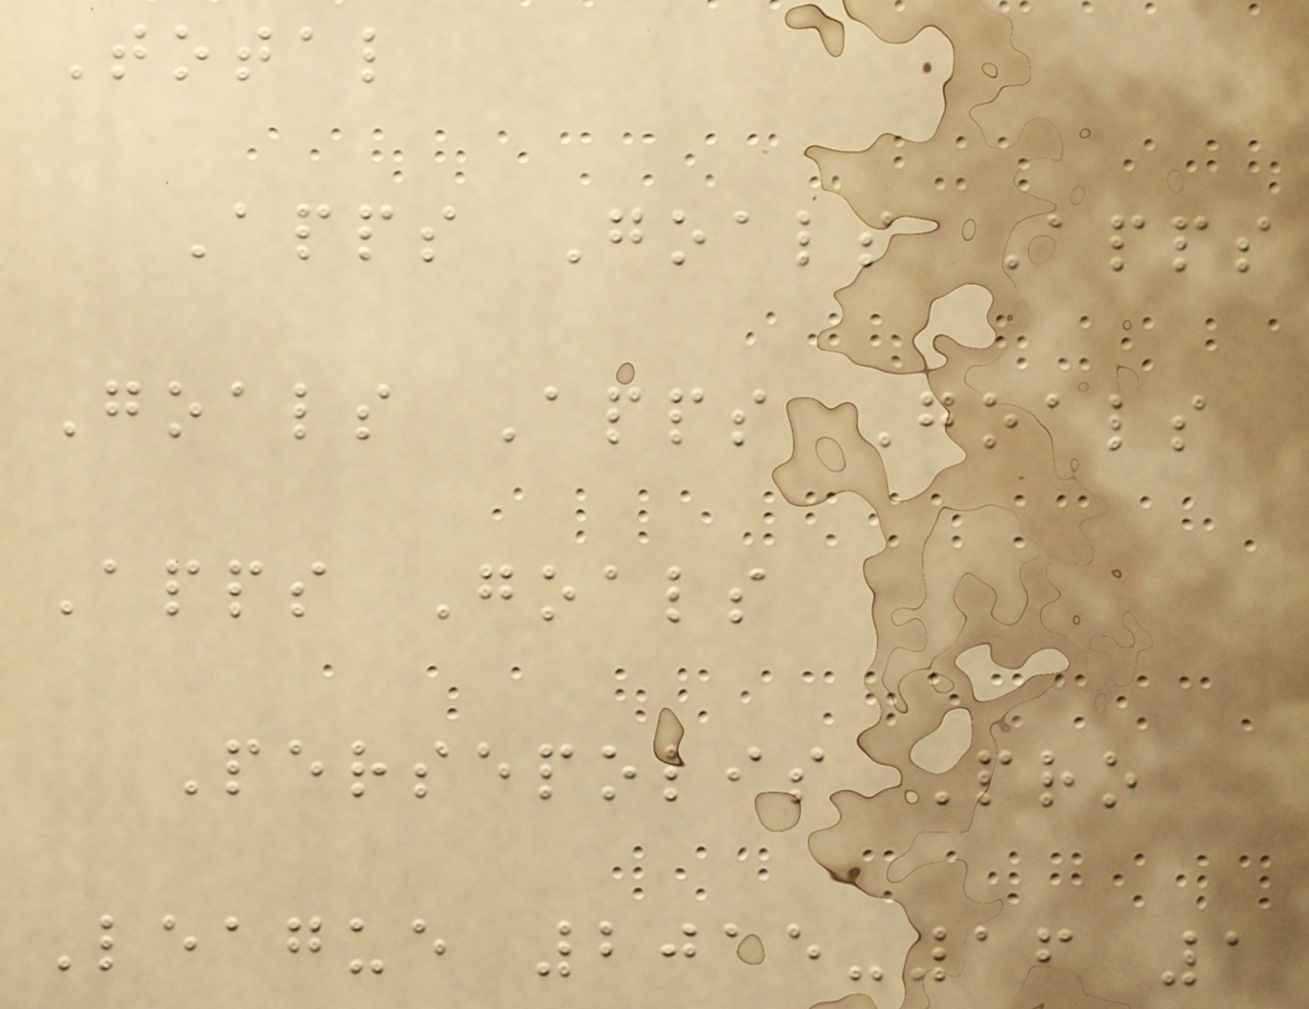Total
Apps Goals Apps
Goals Apps Goals
Apps Goals
Persepolis Pro
League 2015-16 1
